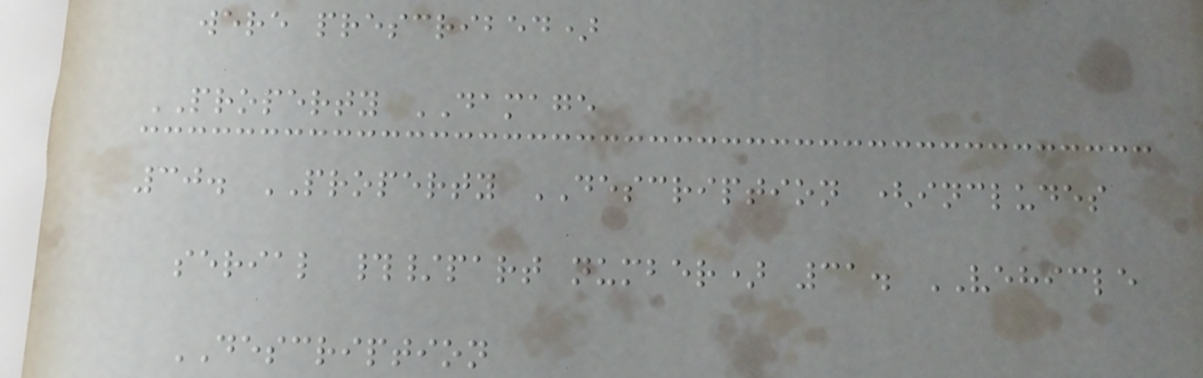were prescribed)
PROPERTY DAMAGE
30. PROPERTY DESCRIPTION (includes
serial #/part number) 31. VEHICLE
DESCRIPTION
